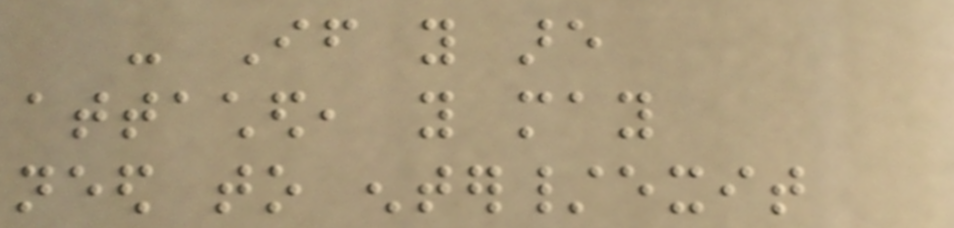- If you are
attached, you may
need to enter/exit
